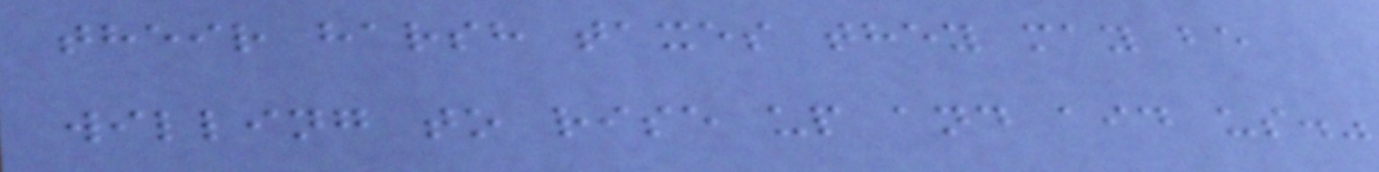their harsh taxes they may be
willing to rise up and aid us."
